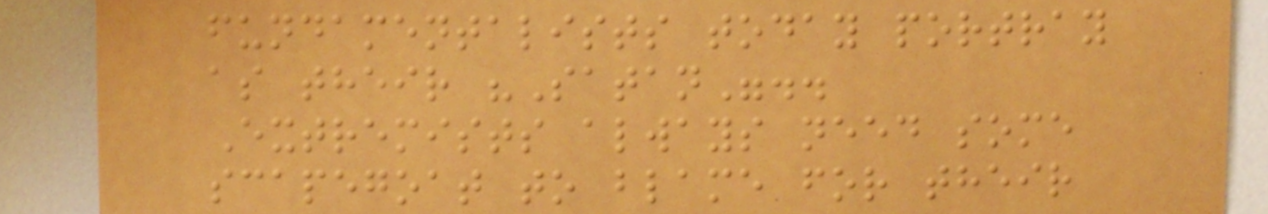fundamentalists today portray
as their "Satan"..
Extremists always need some
scapegoat to blame for their
